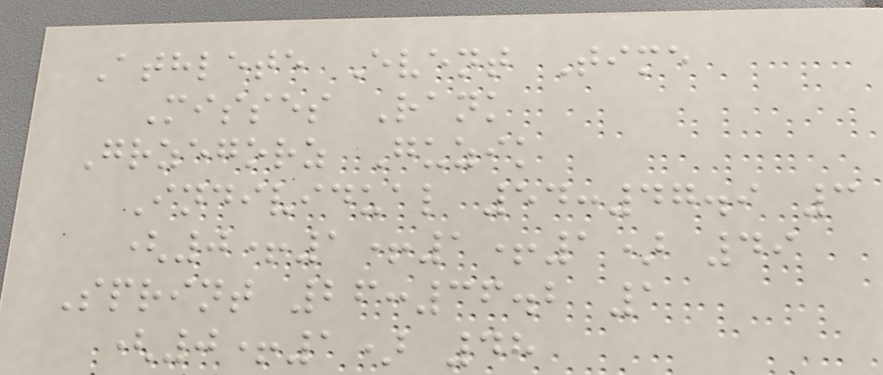Athlete Event Time
Misses Rank
Grzegorz Guzik
Individual 54:47.9 3
(0+1+1+1) 49
Sprint 26:36.2 1
(0+1) 48
